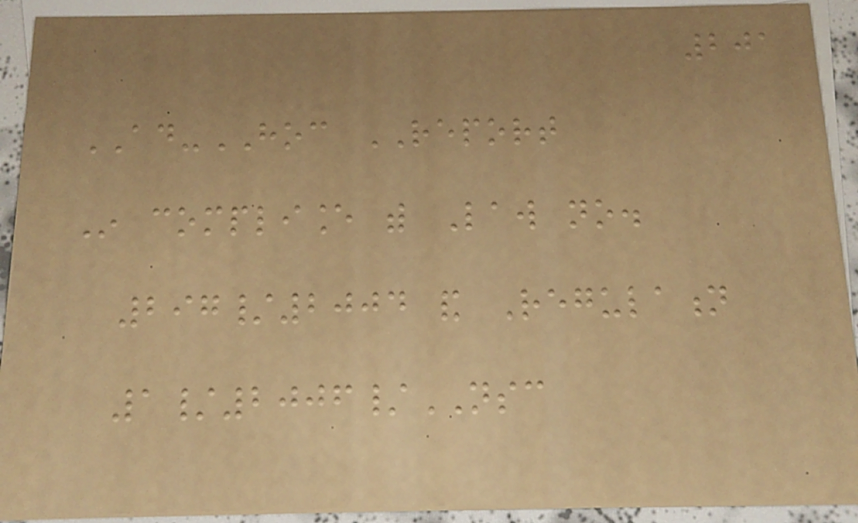201
AD-HOC REPORT
In compliance with Law no.
297/2004 and Regulation
1/2006/NSC
